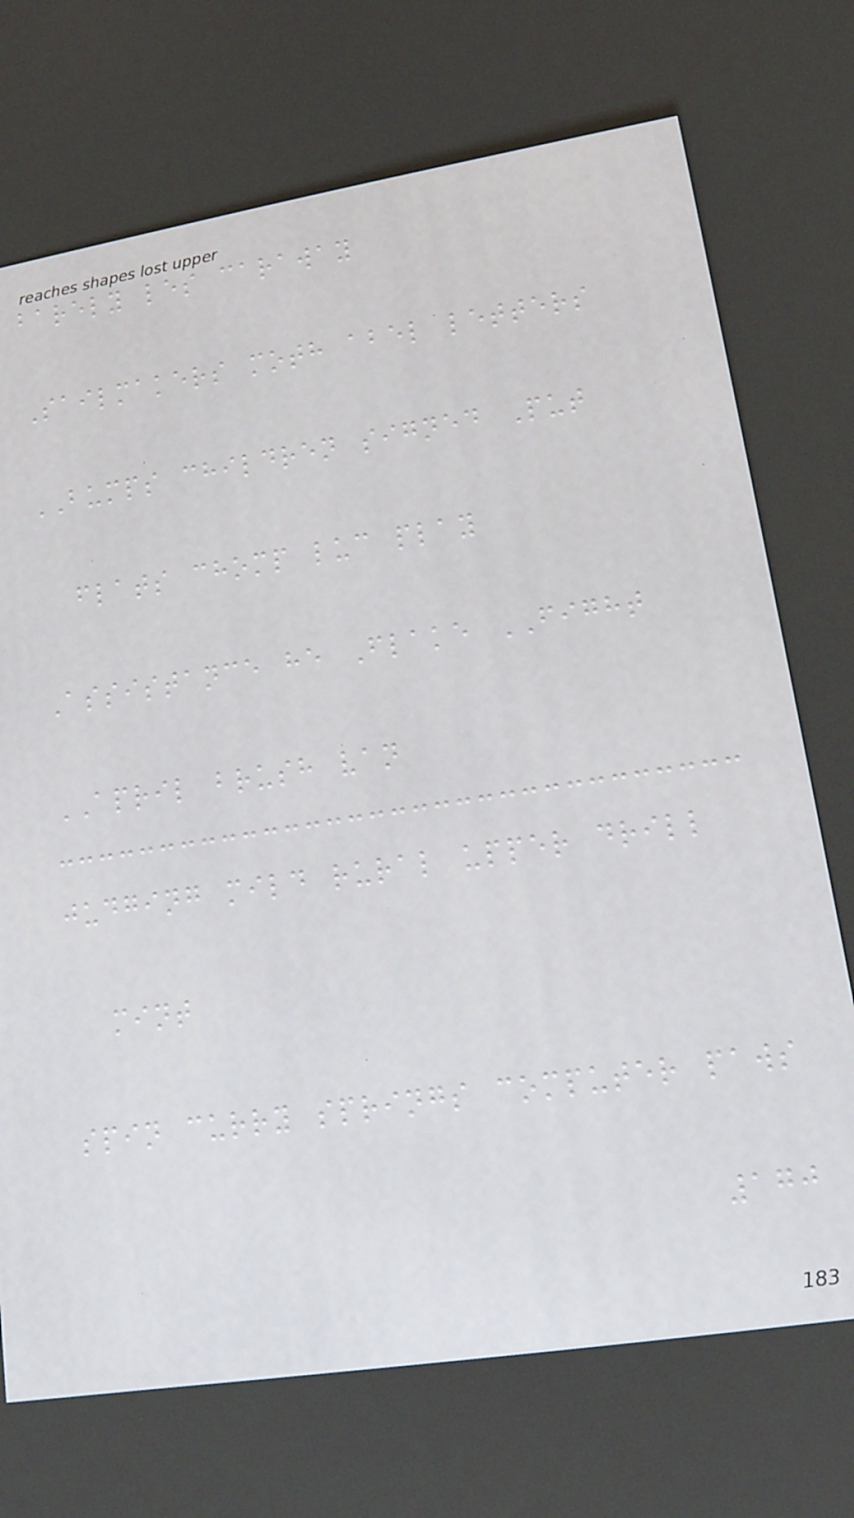barely les caraway
Sailmakers moth abel letters
BUMPS children signed Put
flats chomp luc play
Assistance he Flake FIGHT
APRIL brush van
judging mild rural upper drill
mint
spin curry springs computer paws
170
